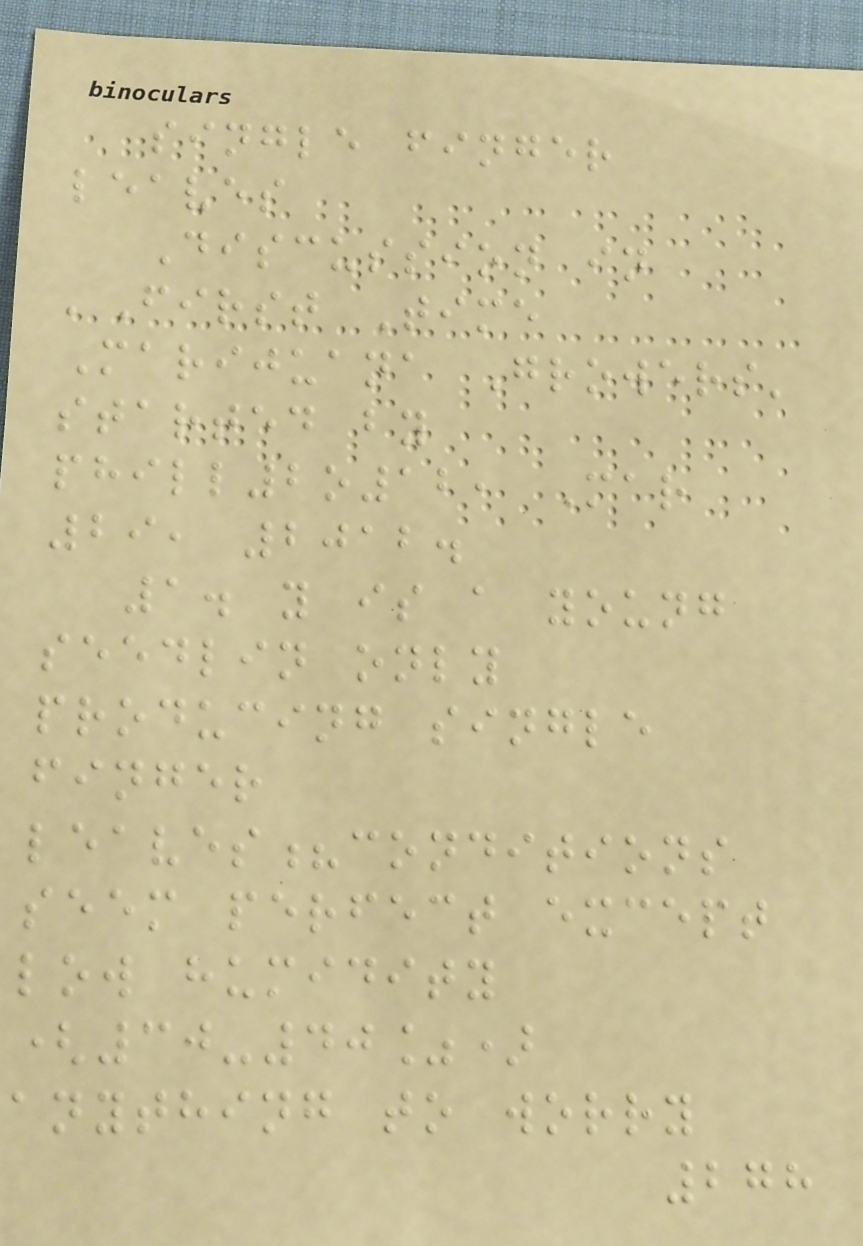single finger
leaves
Discussion in
'First Time
Marijuana Growers'
started by
phill2o12, Mar
29, 2012.
1. y is a young
seedlin only
producing single
finger
leaves?conditions
seem perfect except
low humidity
(30-40%)
anything to worry
278
